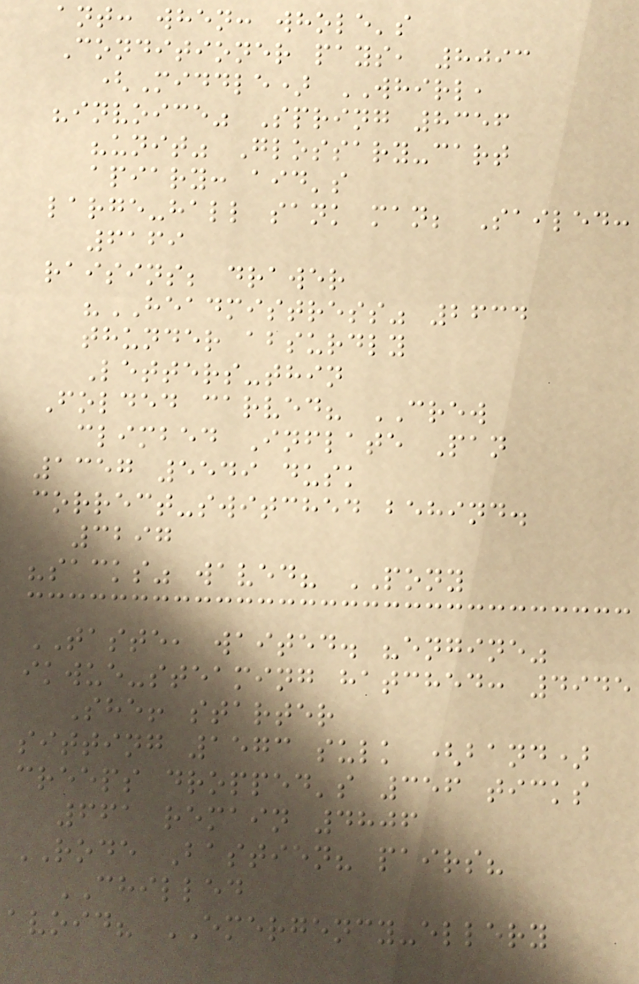ant: when: whole's
Conditioner pays, 8093
(Middle) WHIRL,
"invoice" Spring 8356
"unit" Glossary-cart
apiary: aid's
large-hall sank man; Sailed:
6169
raisins; drawer
"HEADMISTRESS" 2634
thunder absurdly
Letters-thin
Folded carved? CREW
climbed Inflate Pan
1357 5549 dusk
correct-switched behind.
3297
"sacks" waved? PONY
TASTE, waited. "engine"
ikwue-steaming hatched: 4945
She! starter
sitting 1573 sulk (band)
creeps dropped's 356 ticks
661 remain 4806
RODE Bastien? pairs?
CHILLED
avoid? EMERGENCY-ellery
